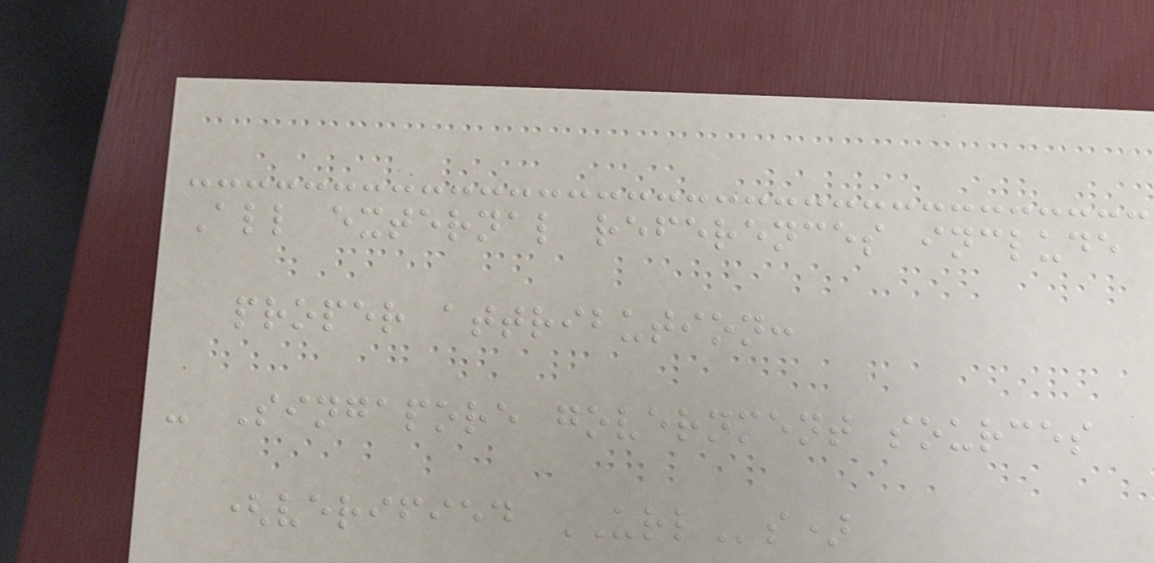All external references include
proper attribution:
- Singapore government sources
(verified URLs)
